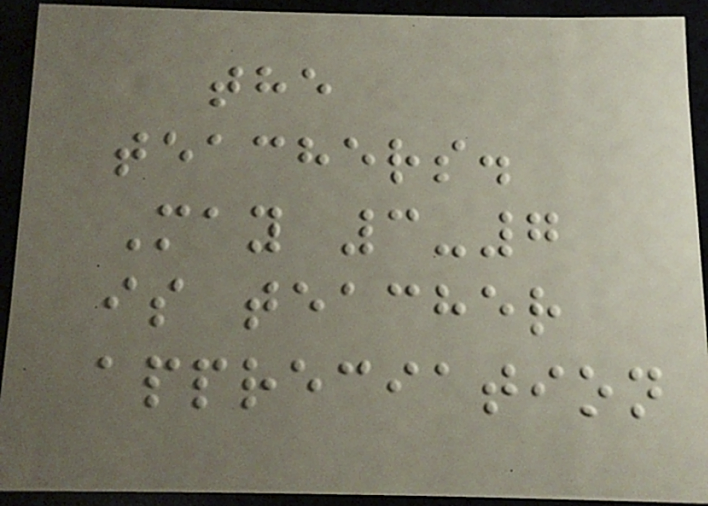the
teachers.
May 3-7
is teacher
appreciation
